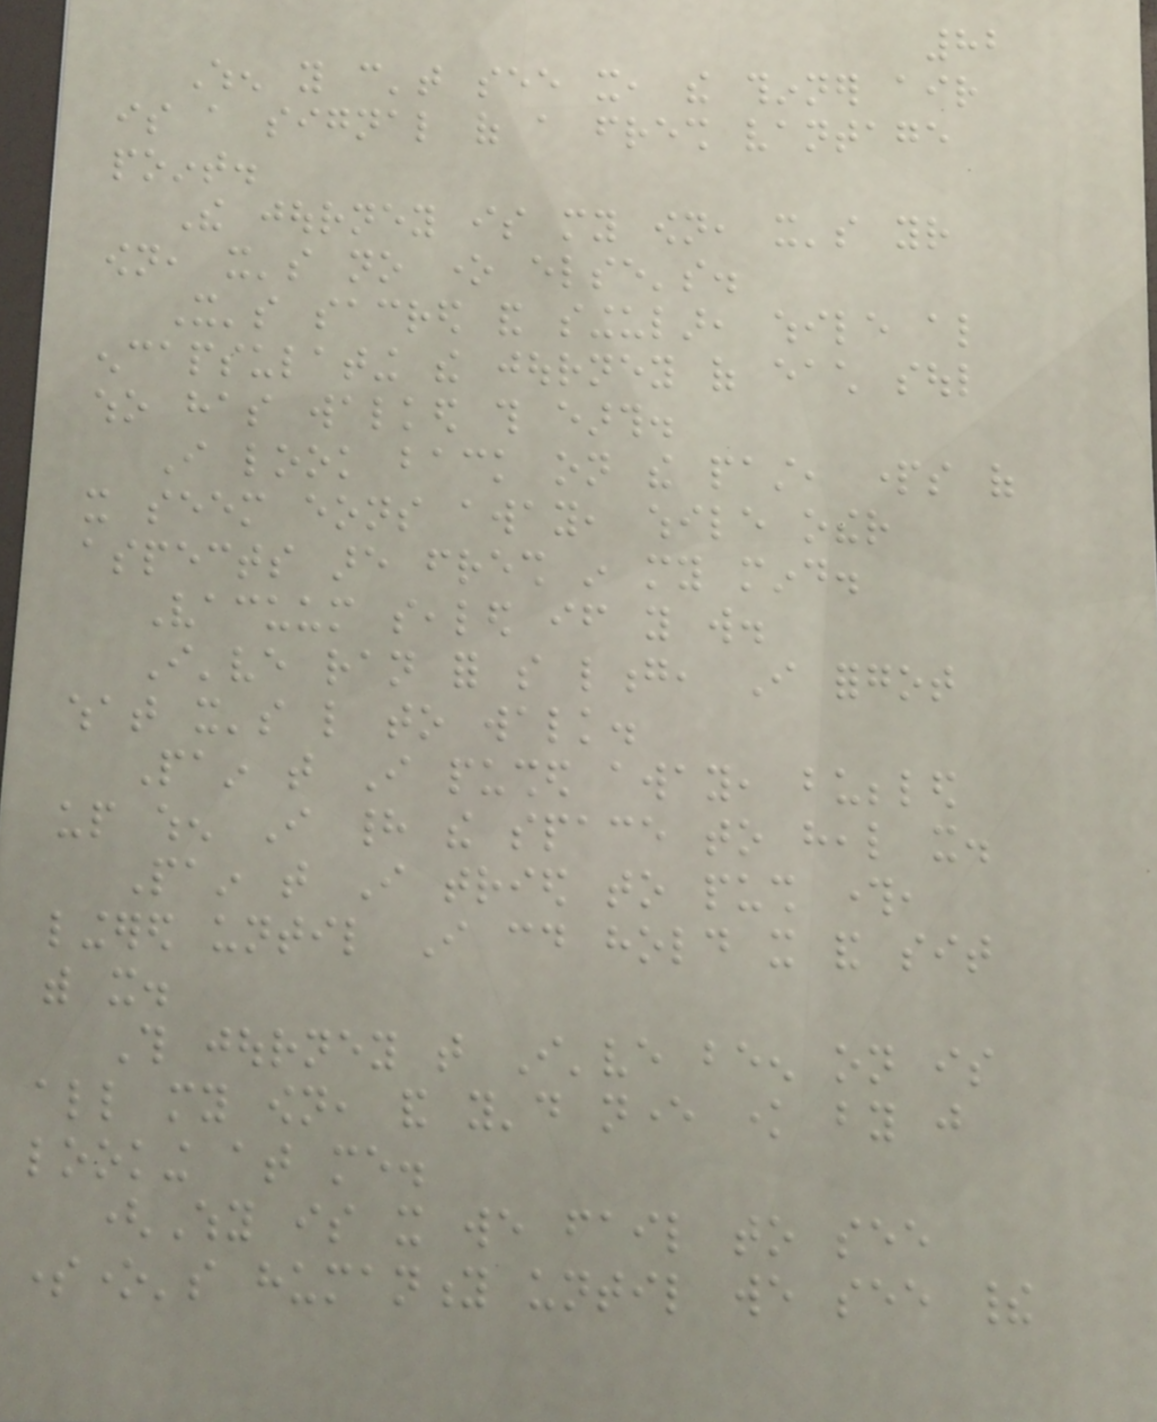82
When you can't see it, the thinner air
is a signal of a fresh vantage
point.
The journey is my own, it's your
own, it's no one else's.
It's sacred and singular, while also
encapsulating the journey of each soul
who has walked this earth.
I look back on the past, parts of
it seem eons away, while other
aspects are fresh in my mind.
Vacuum sealed if you will.
I've ran for so long, I forgot
what it's like to walk.
Pain that I pushed away, bubbled
up when I had the space to heal it.
Pain that I tried to push through,
lingered until I could hold it and sit
with it.
This journey that I've been on is
all my own, and you'd never know by just
looking at me.
(Why is it we fail to see
someone's humanity until we see their
